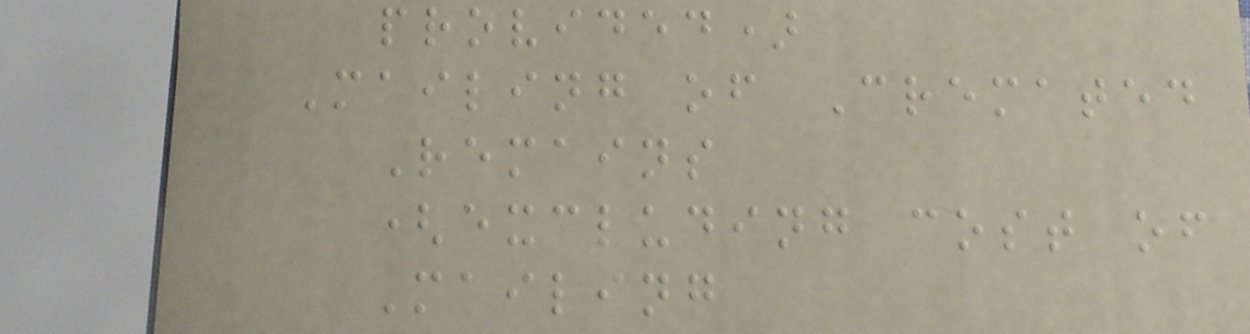provided)
Mailing of Cremated
Remains
(excluding cost of
Mailing
